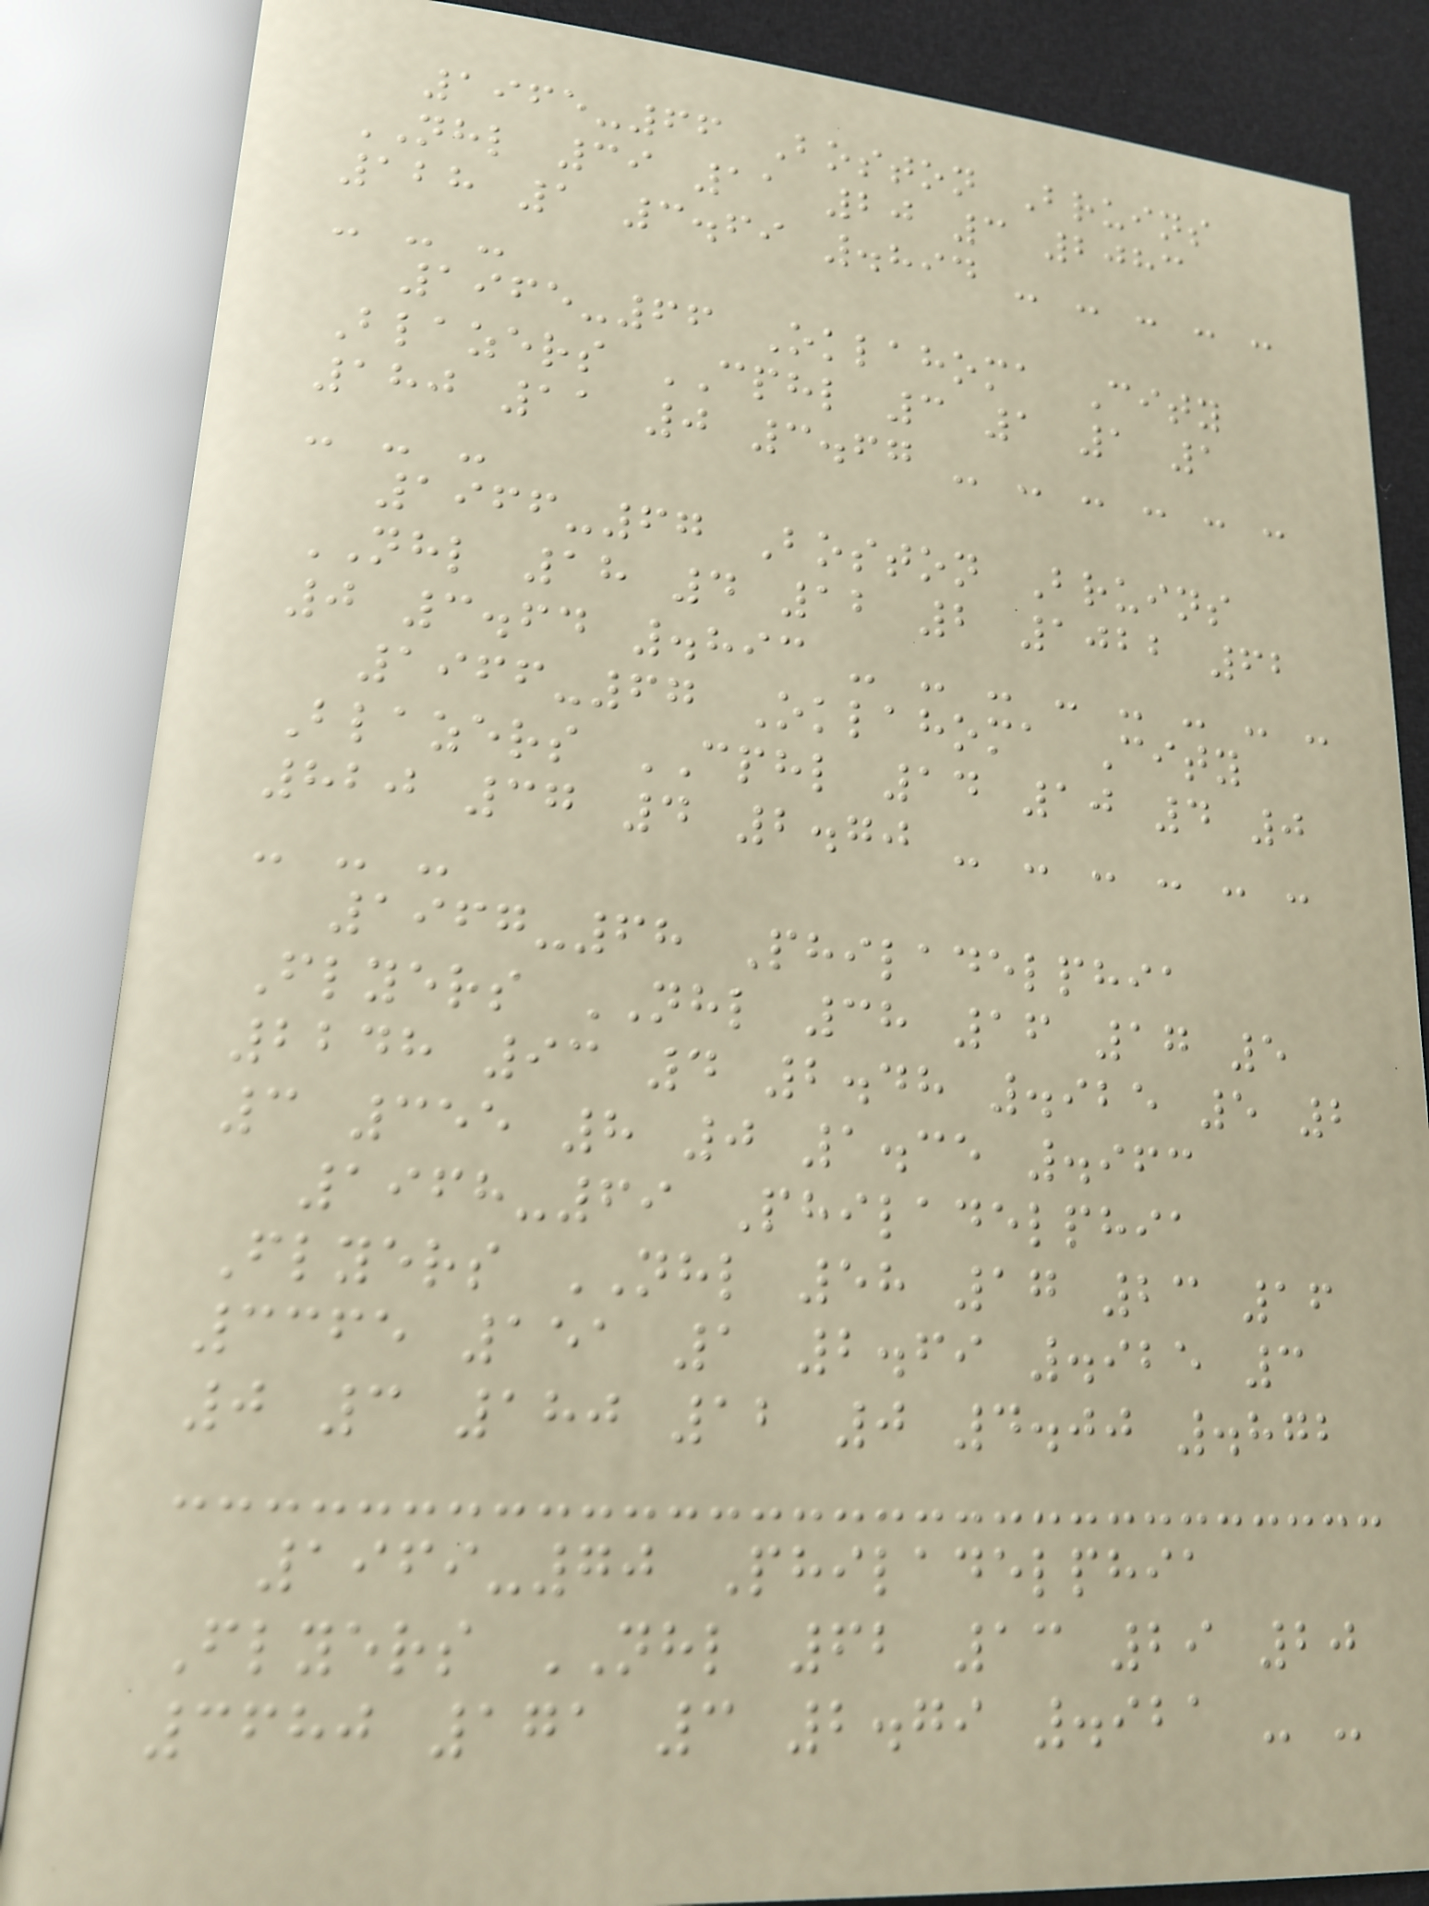1965-66 Boston Bruins
NHL 39 11 20 3 2083
128 1 3.69 .894 - - - - -
- - -
1965-66 Oklahoma City
Blazers CPHL 3 1 1 1
180 11 0 3.67 - - - - - -
- - -
1966-67 Boston Bruins
NHL 18 4 12 2 1022 62
0 3.64 .893 - - - - - - - -
1966-67 Oklahoma City
Blazers CPHL 14 10 4 0
820 37 4 2.70 - - - - - -
- - -
1967-68 Philadelphia
Flyers NHL 38 16 17 5
2248 93 4 2.48 .925 5 2
3 355 8 0 1.35 .963
1968-69 Philadelphia
Flyers NHL 58 17 23 16
3365 151 1 2.69 .925 3
0 3 180 12 0 4.00 .872
1969-70 Philadelphia
Flyers NHL 62 13 29 20
3680 171 3 2.79 .921 - -
